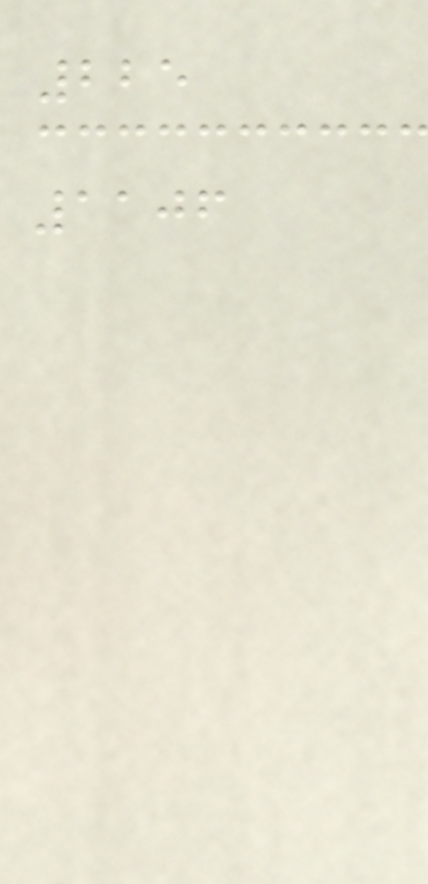225
1106
